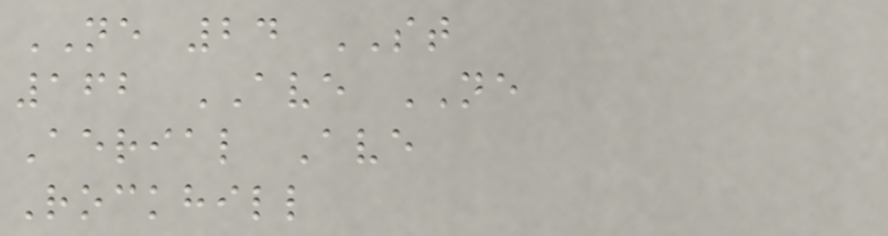NE 24 ST
162 AVE NE
Aerial Ave
Rockhill
